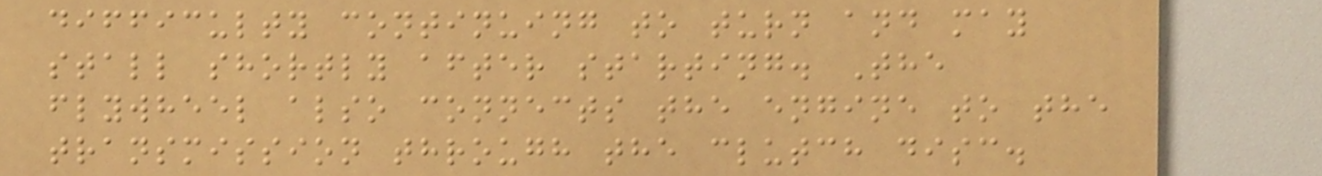difficulty continuing to turn and may
stall shortly after starting. The
flywheel also connects the engine to the
transmission through the clutch disc.
